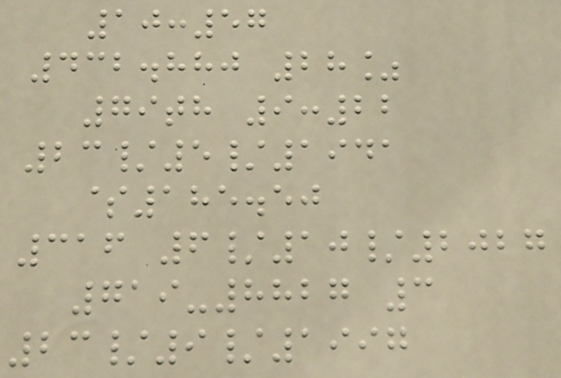10:57
432.880 28%
79th 9:22
23/5/1941
$185.50
316 6/10/2027
719-8827 3
23/9/1997
